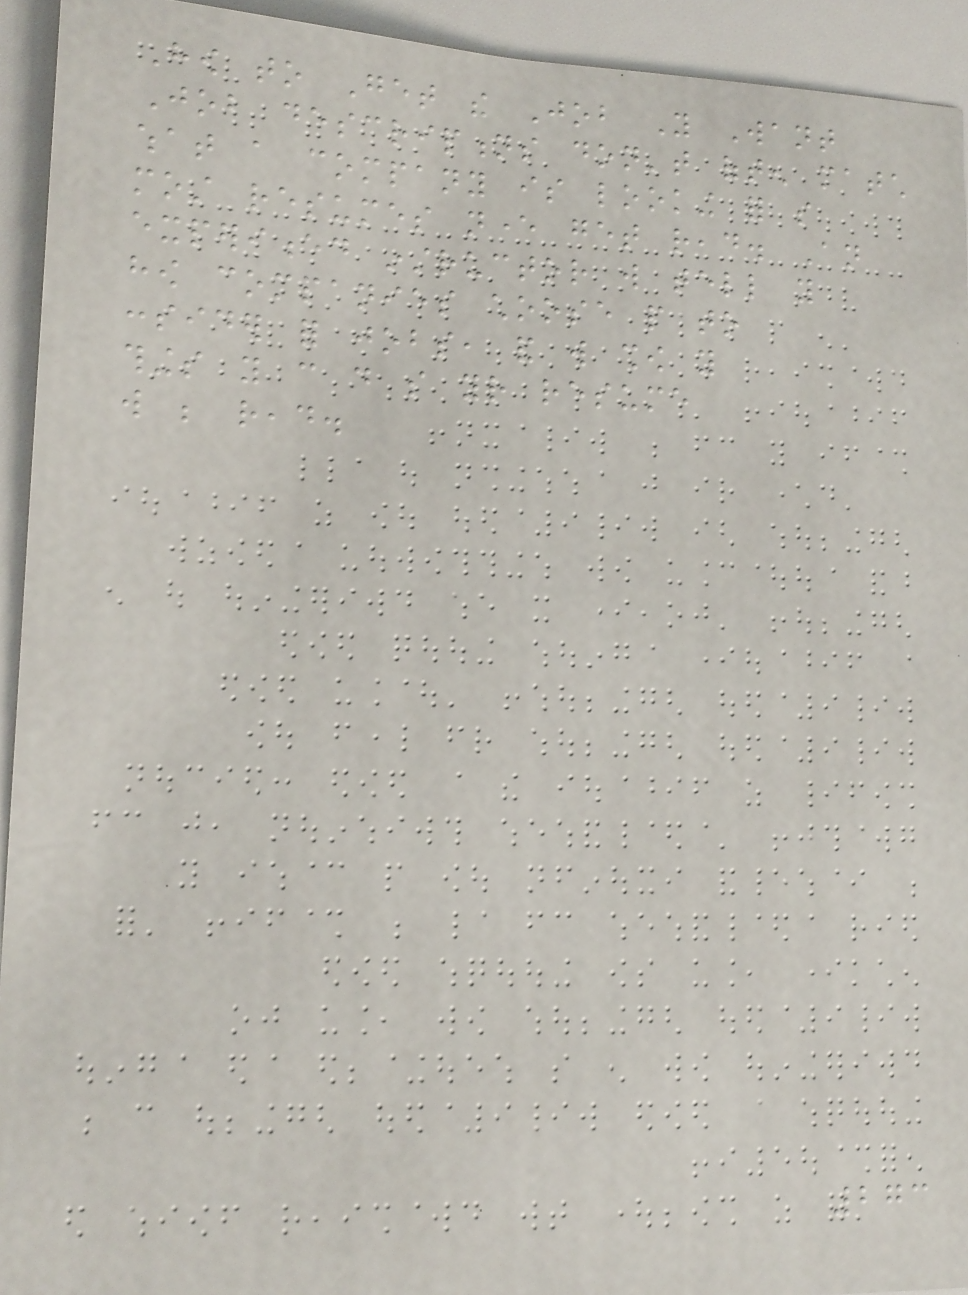How to Get the Job You Want
Job descriptions don't often match
what a company is looking for so
most resumes never get read. An
experienced instructor will tell you
how companies choose people to
consider for jobs, and will show you
things you can do so your resume
will be read.
273
